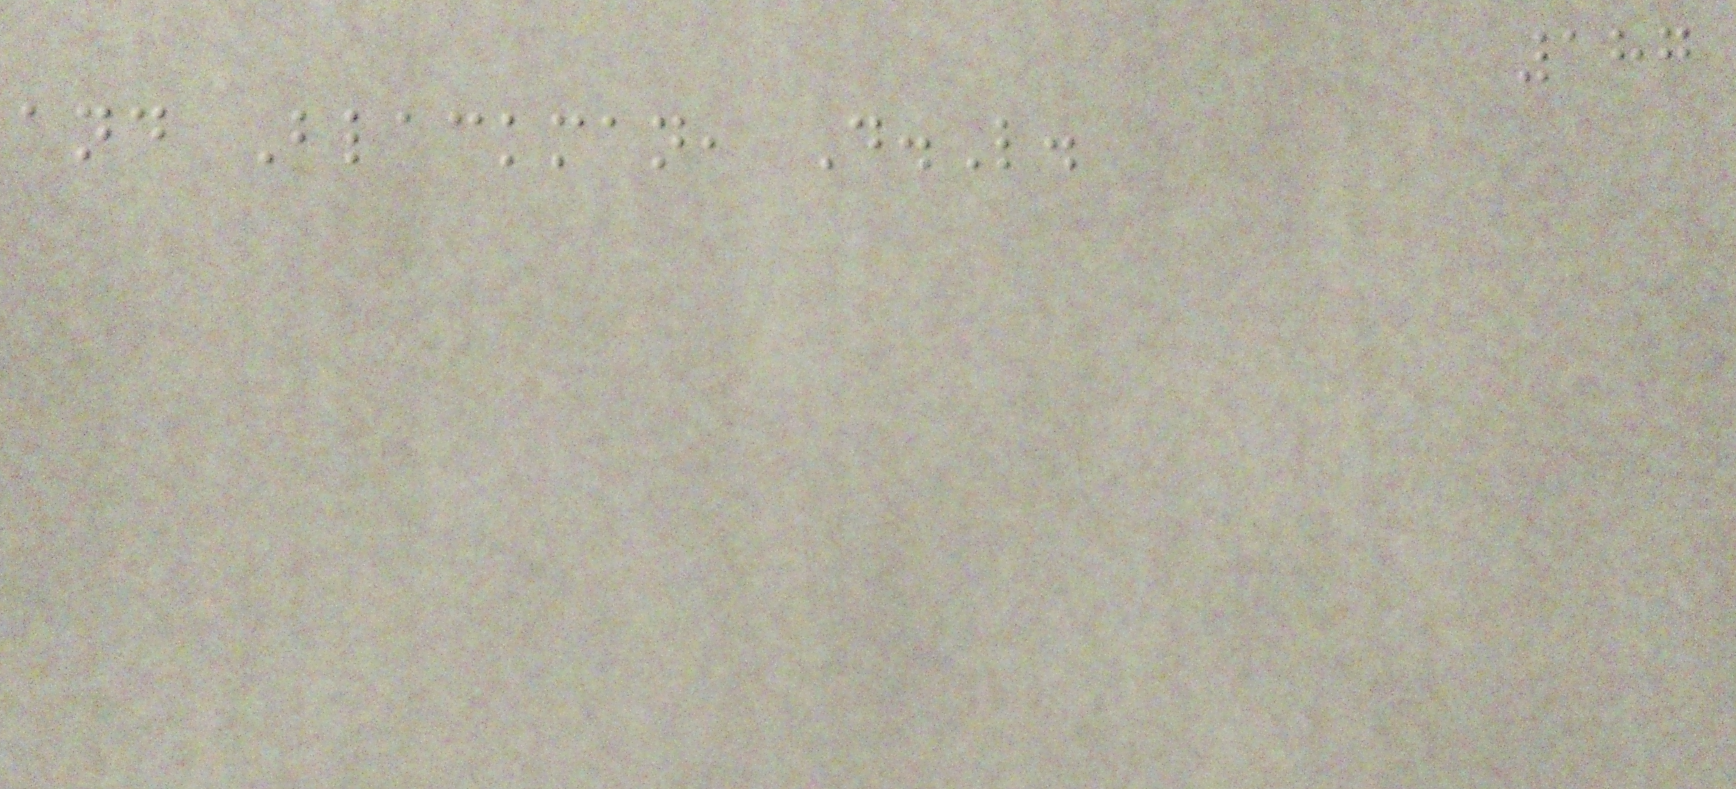187
and Blackman, D.L.
